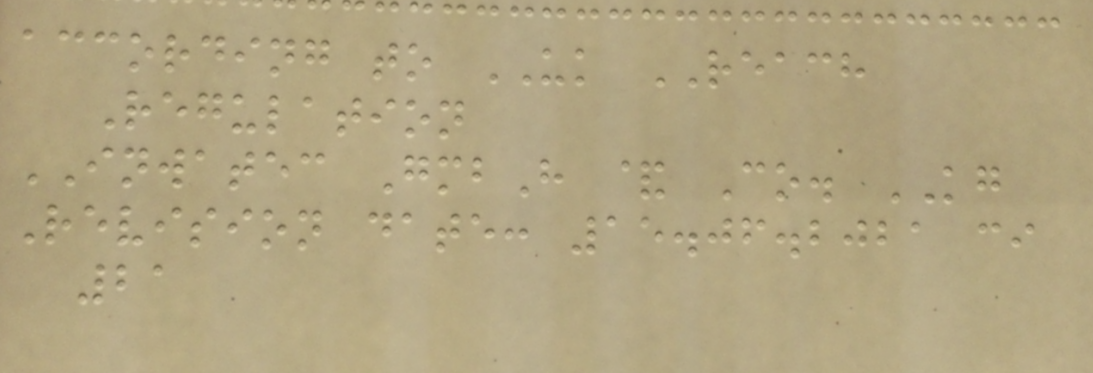according to UK REACH
Regulation
INWATEC GmbH & Co. KG
Revision date: 15.06.2021 ci
21
